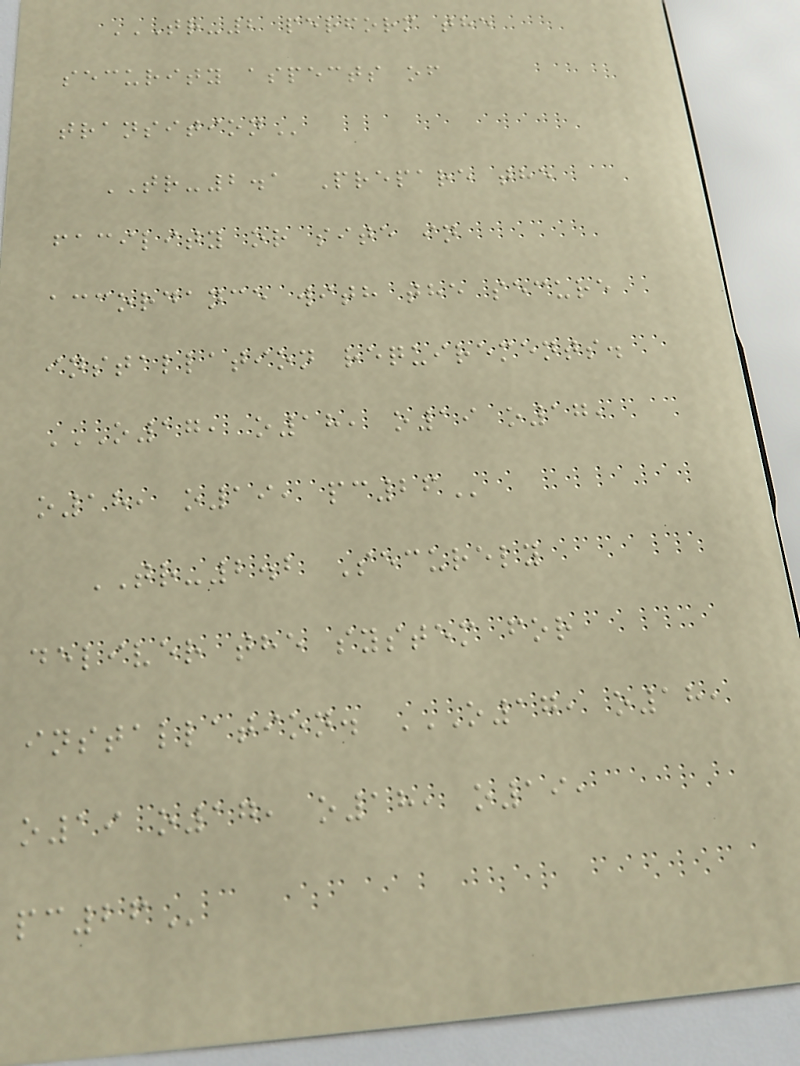TR-2 PERFORM THE
SECURITY ASPECTS OF
TRANSITION
TR-2.1 Prepare the
facility or site in
accordance with the secure
installation requirements.
O17, O18, O19 O17,
O18, O19, PC26
TR-2.2 Securely
deliver the system for
installation. O17, O18,
O19 O17, O18, O19,
PC26
